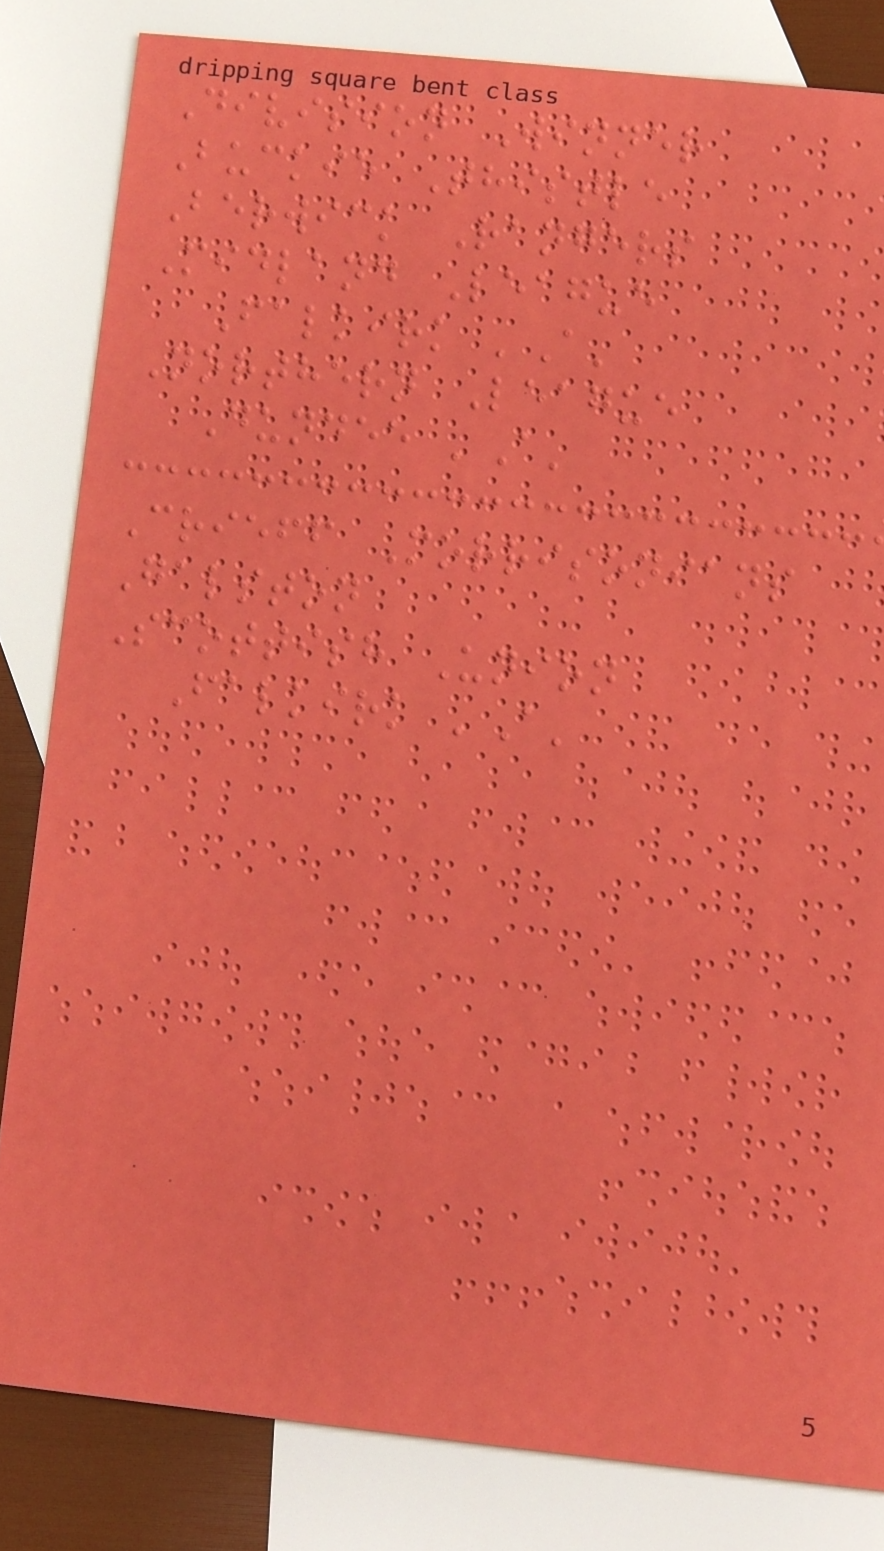Division Winner
Buckie Thistle
Berwick Rangers
Midland League
Falkirk 'A'
Northern League
Dundee 'A'
Crieff Morrisonians
Galston
Scottish Union
Falkirk 'A'
